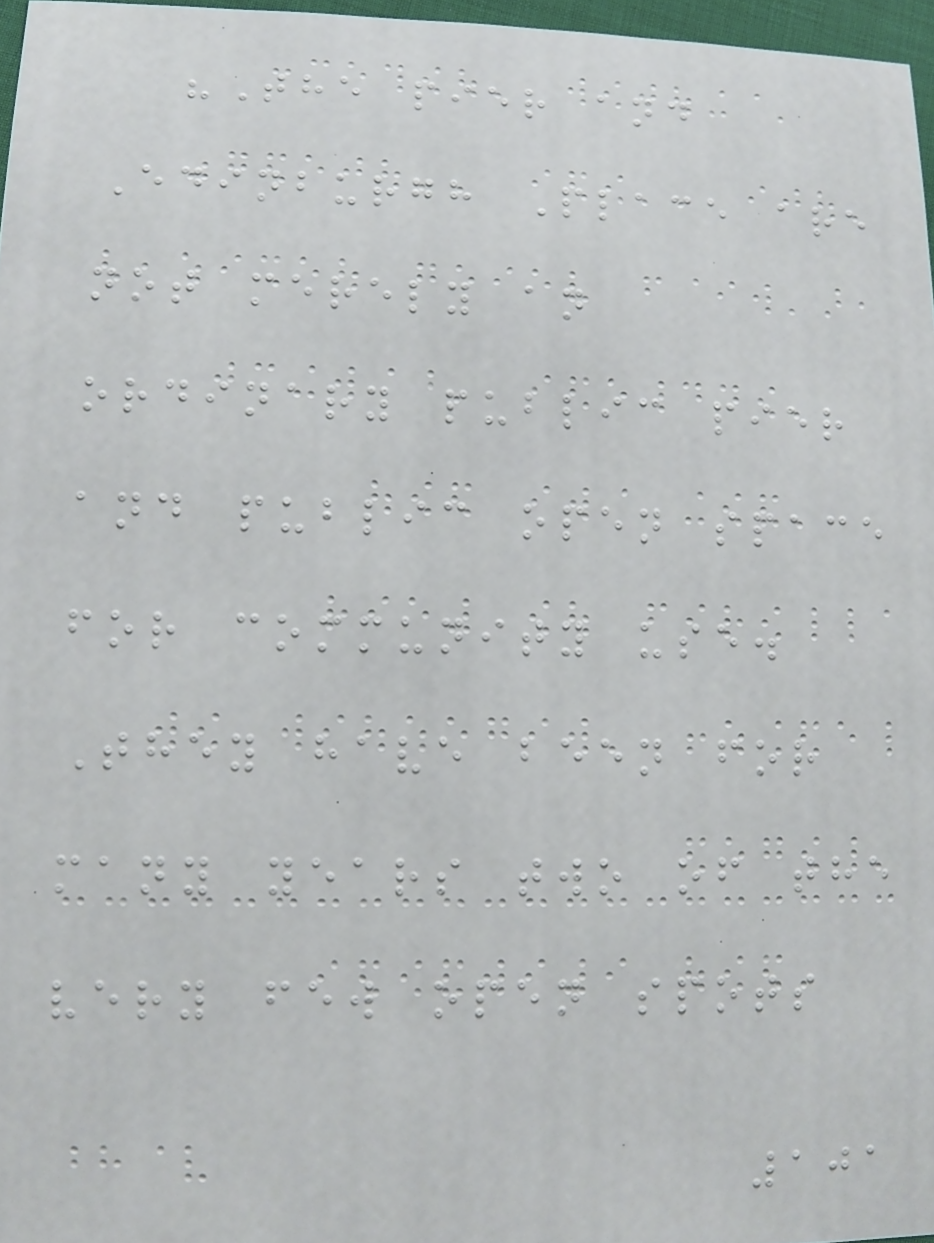"The pier and
Edinburgh Place are
not merely an
ordinary public pier
and public open space
for community use.
They have been for
many years two of the
very few open spots
101
